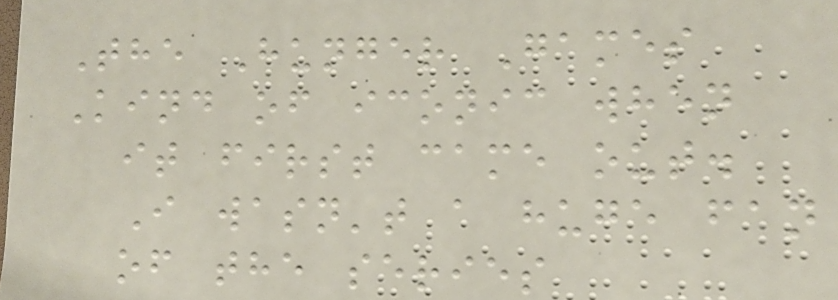The Hunger Games
Kind of iconic when
it first came out.
I wasn't a huge fan
of the series
